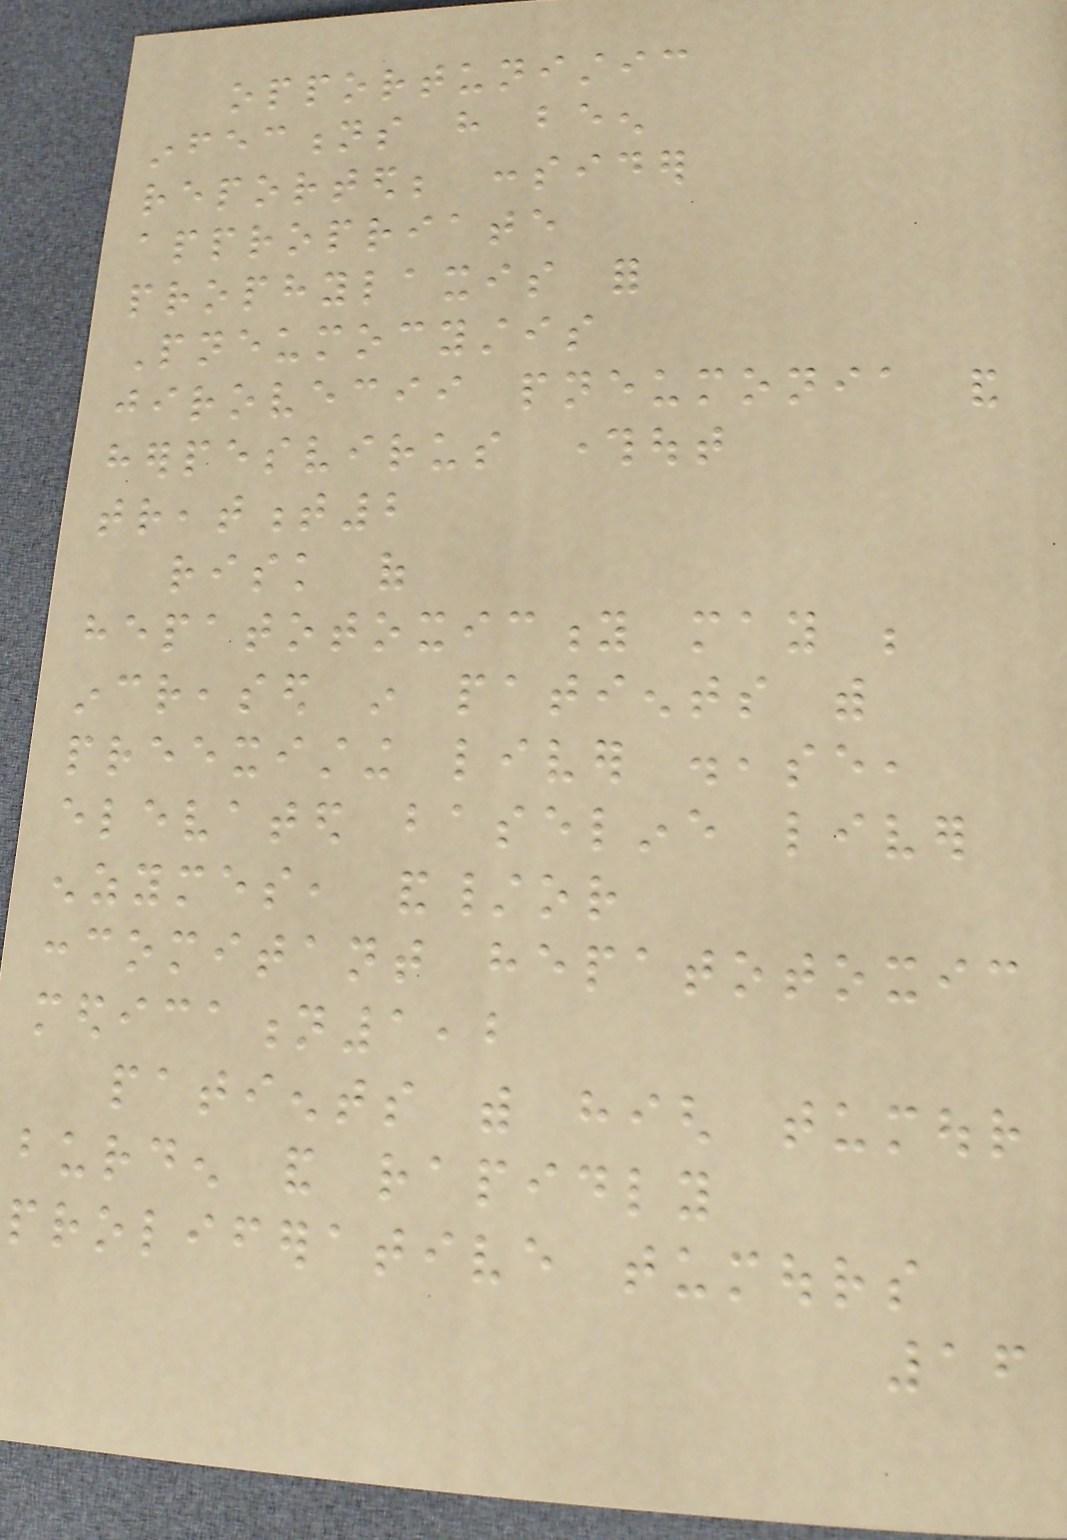opportunistic
infections have been
reported; consider
appropriate
prophylaxis for
Pneumocystis
jirovecii pneumonia and
herpesvirus throughout
treatment2
risk of
hepatotoxicity may be
increased in patients with
preexisting liver disease,
elevated baseline liver
enzymes, and/or
concomitant hepatotoxic
medication1,2
patients with high tumour
burden and rapidly
proliferative tumours
16
